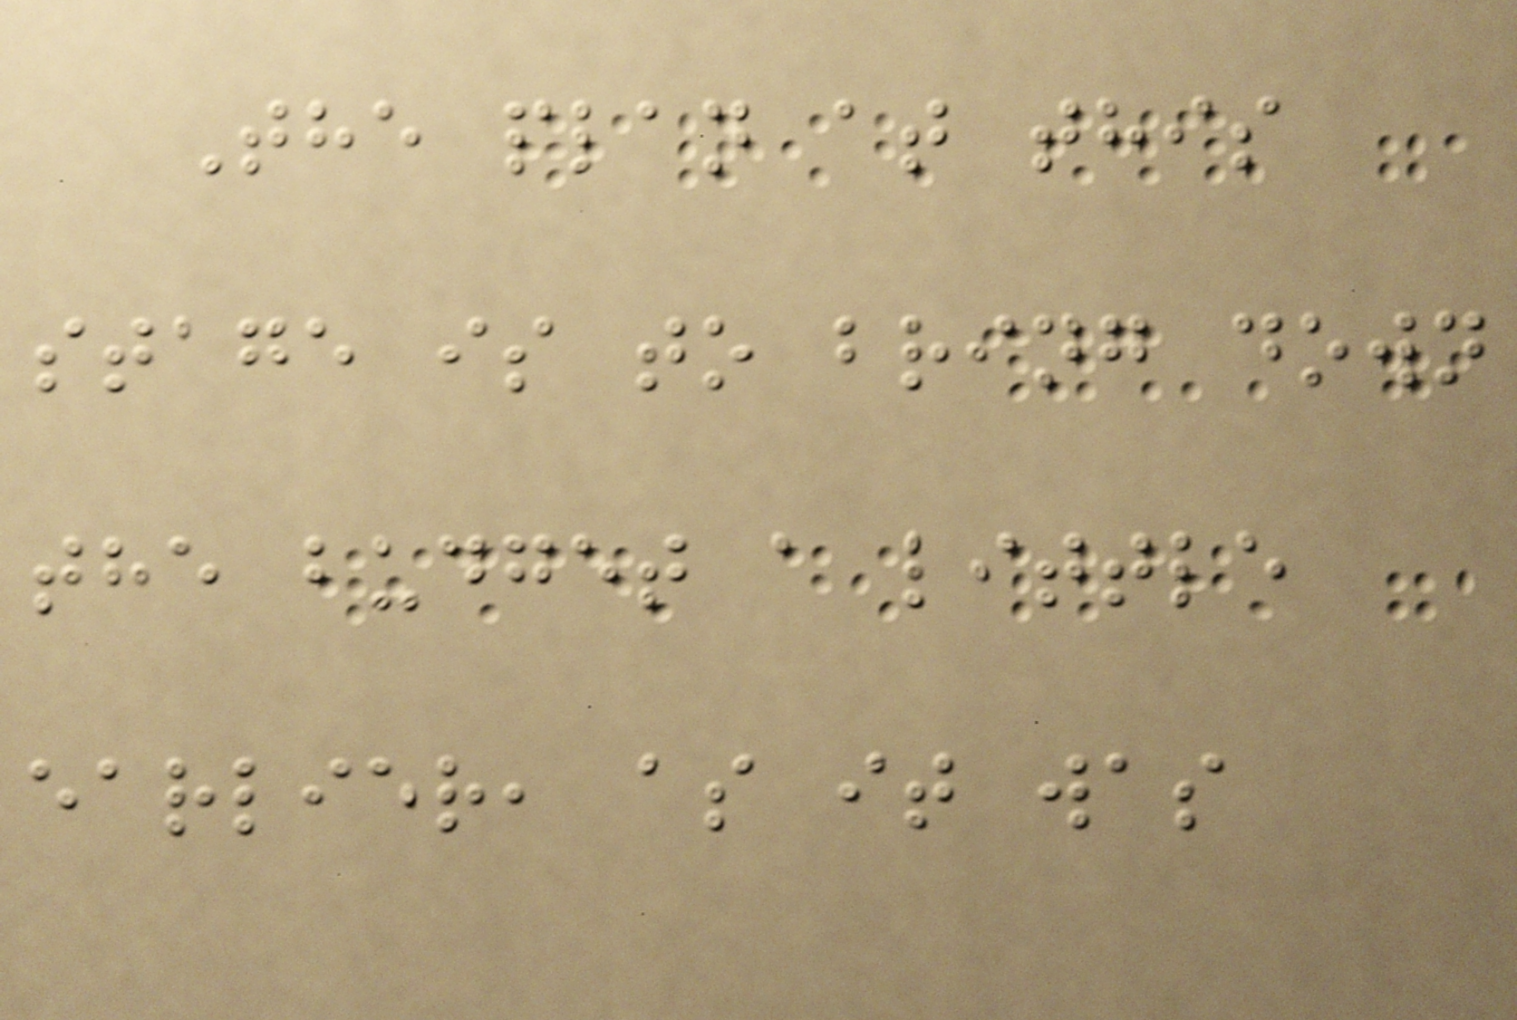The plan at this
stage is to bring down
the budget a little
earlier, as it was
